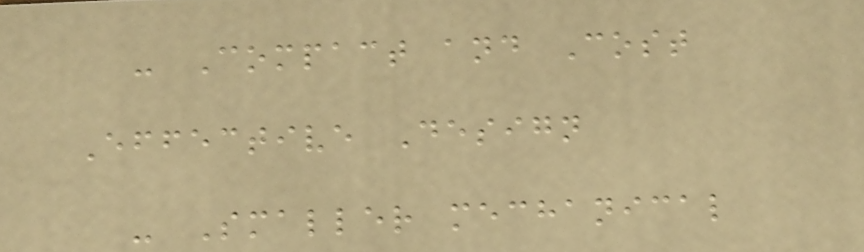- Compact and Cost
Effective Design
- Smaller mechanical
